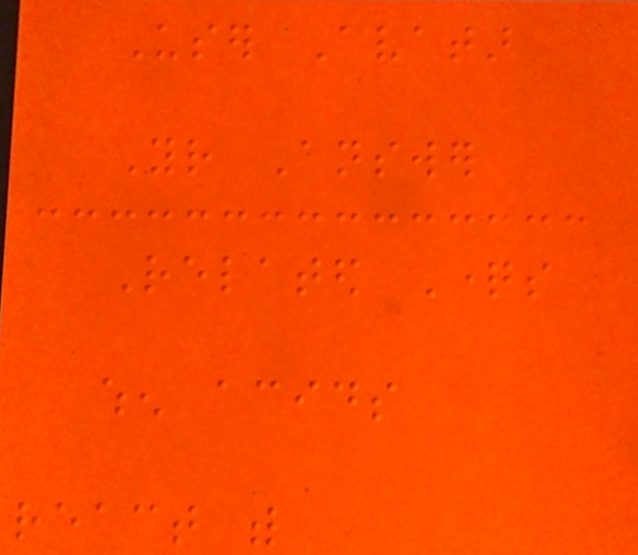User Avatar
Your Answer
Related Questions
when acids
react with
